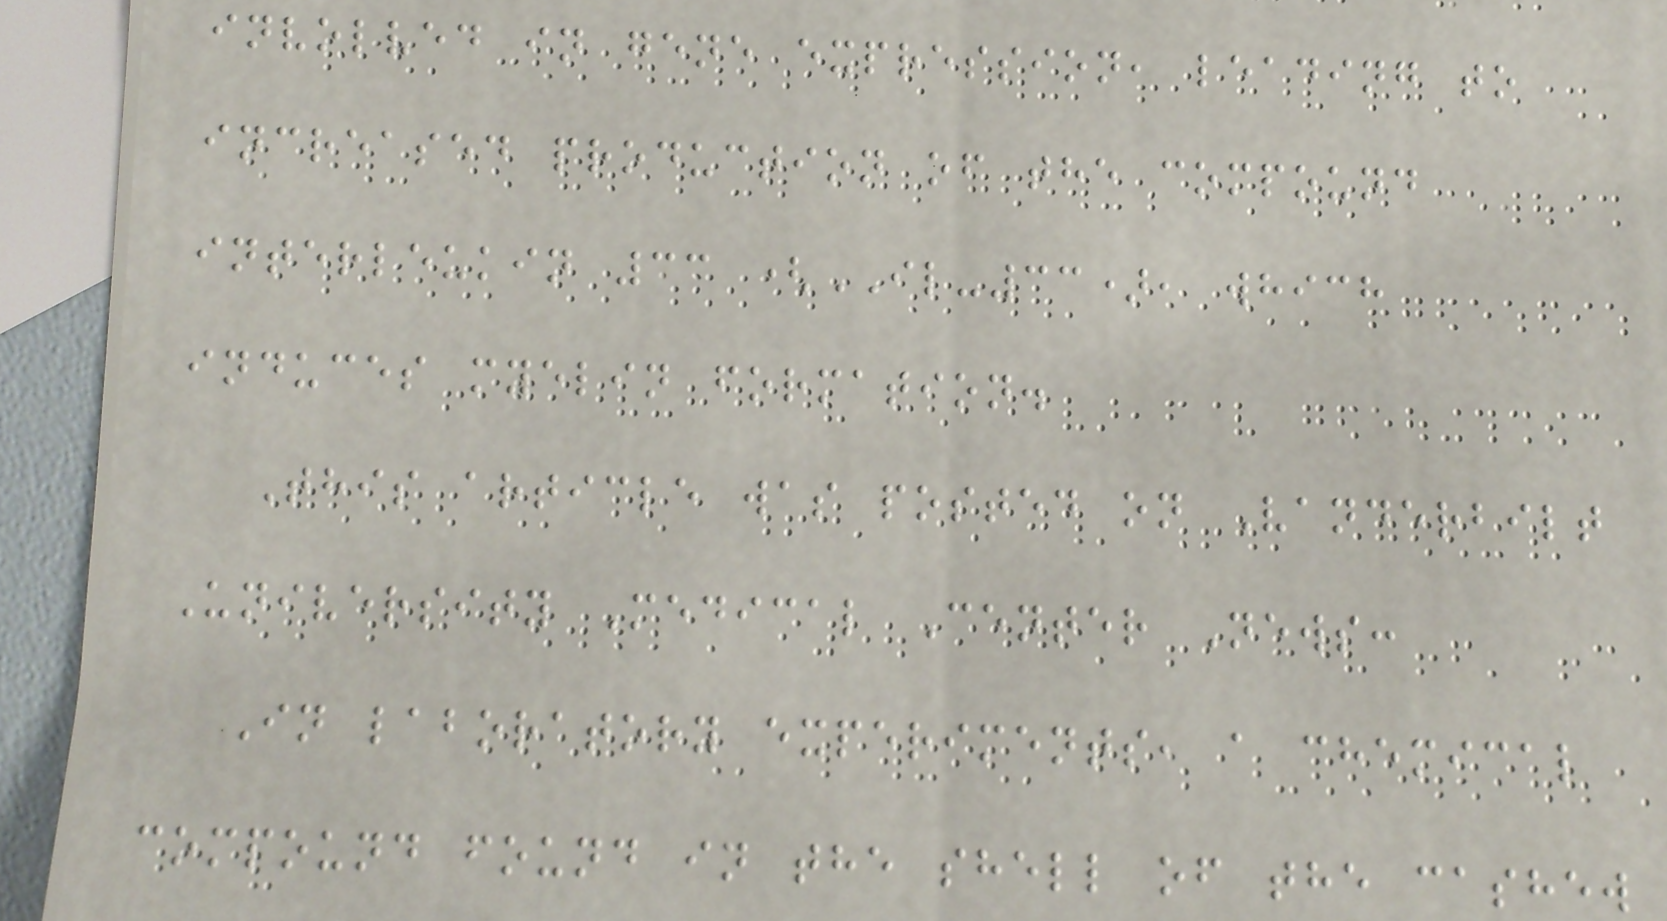involved in gene expression, leading to
increased production of the compound
interleukin 33 (IL-33), which
induces myelin formation.
This article was posted on Vanderbilt
University Medical Center News:
In laboratory experiments, a chemical
compound found in the shell of the cashew
